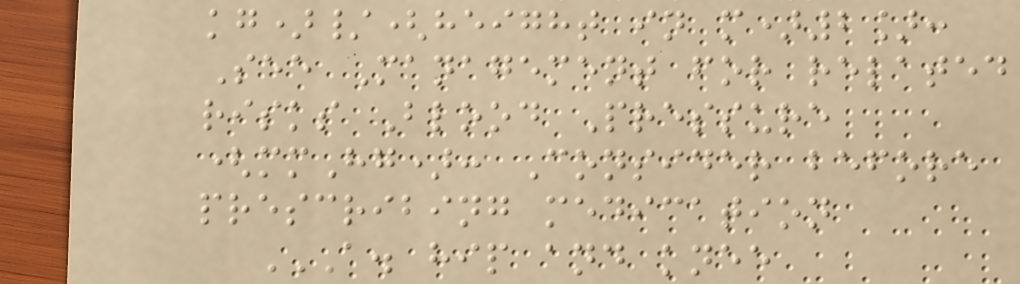kg)/(height in m)2]:
See Management for related
risks Blood Pressure
(mmHg): Consider before
prescribing medication
A. HIP AND KNEE
